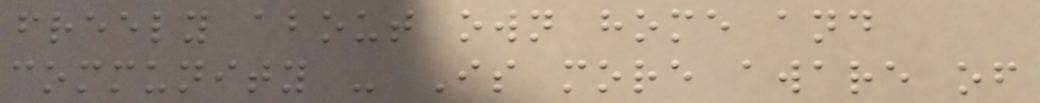freely about own home and
community - Is more aware of
